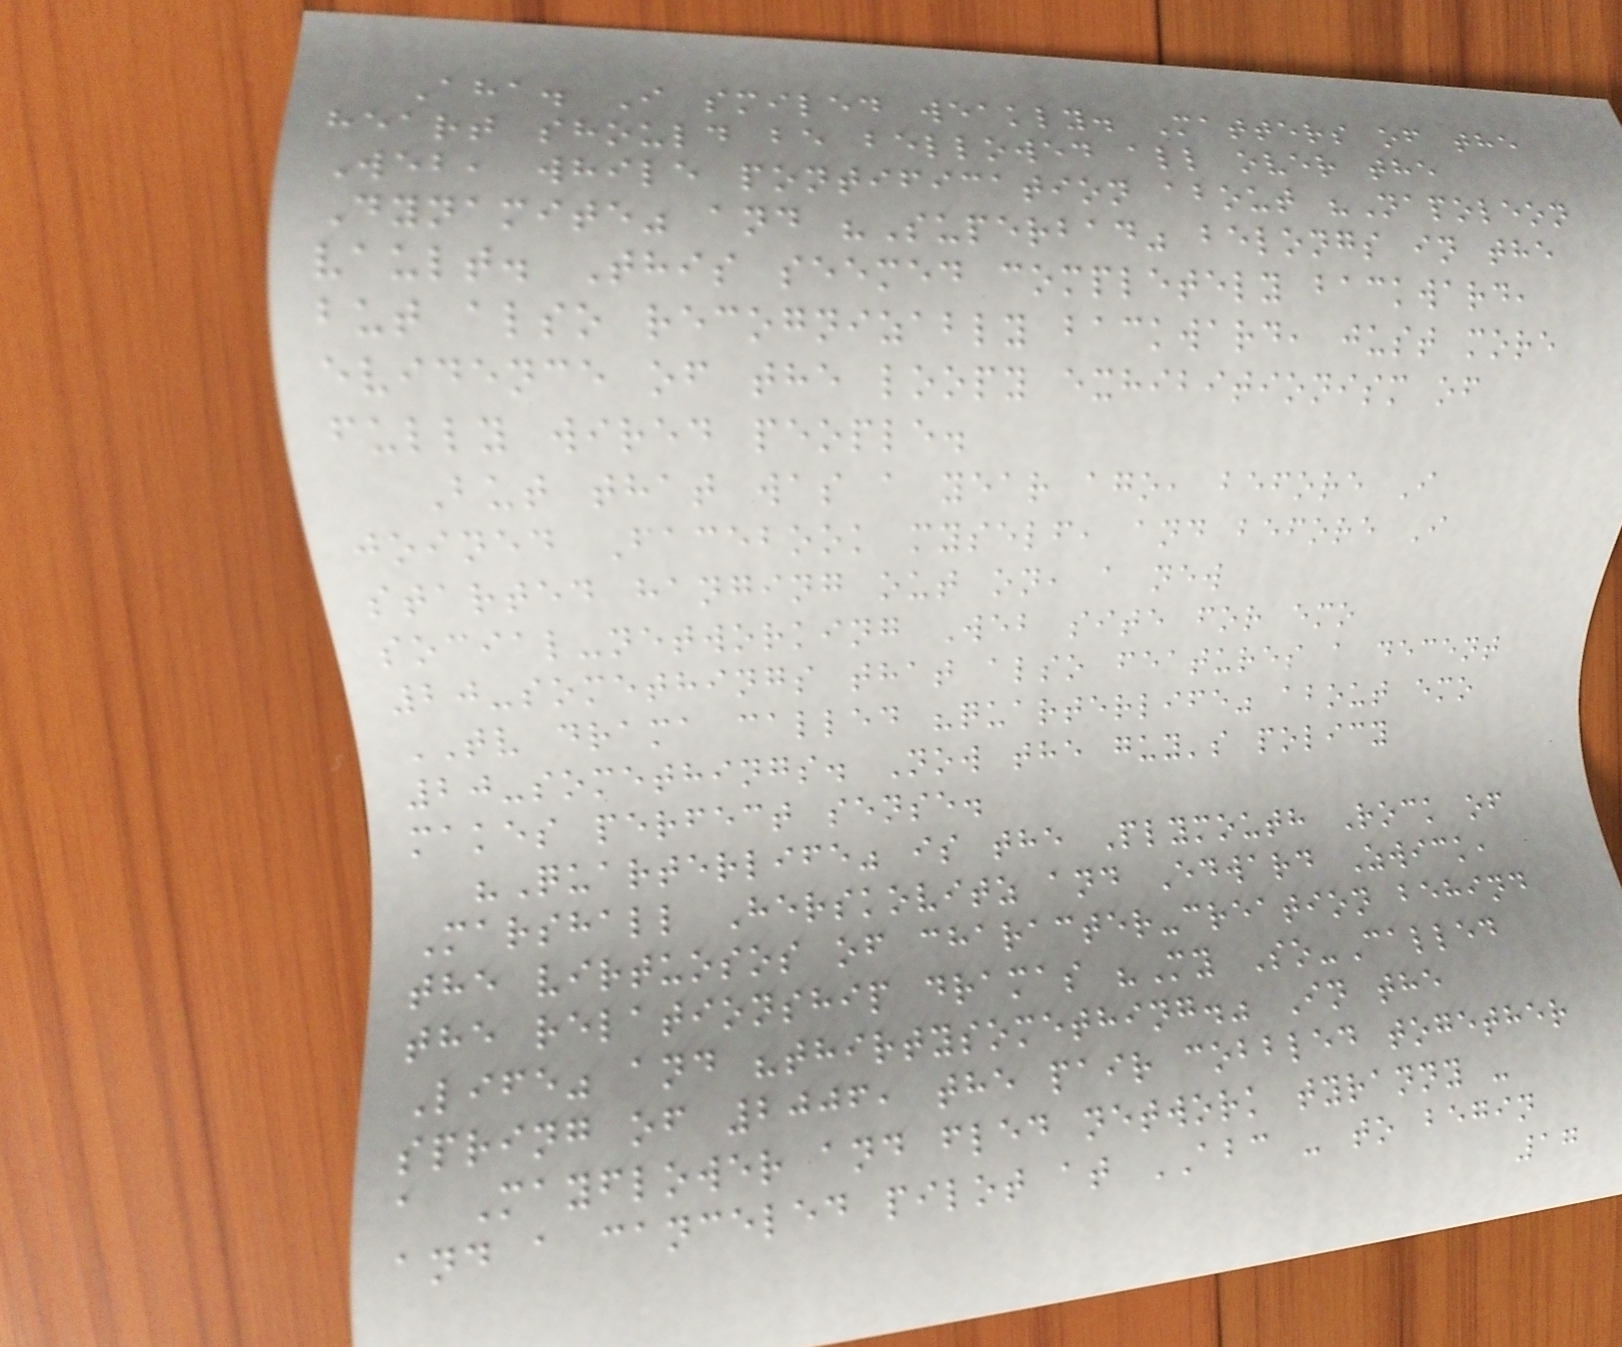Aha. I smiled weakly. Matters of the
heart should be bellowed all over the
Web, while pontification about "Napoleon
Dynamite" and "Superbad" belongs in the
vault. This seemed completely backward,
but also recognizably backward, just more
evidence of the loopy exhibitionism of
fully wired people.
But that was a year ago, before I
joined Facebook myself, and before I
started hanging out on, a new
social-networking Web site for emo
20-somethings that also features a decent
TV drama called "quarterlife" about emo
20-somethings. Now the guy's policy
makes perfect sense.
"Quarterlife" is the Plymouth Rock of
Marshall Herskovitz and Edward Zwick,
the virtuosos of character-creation behind
the relationship dramas "My So-Called
Life" and "thirtysomething." In the
spring of 2006, the pair cobbled together
a Mayflower and fled network tyranny -
and a canceled pilot at ABC - to begin
17
